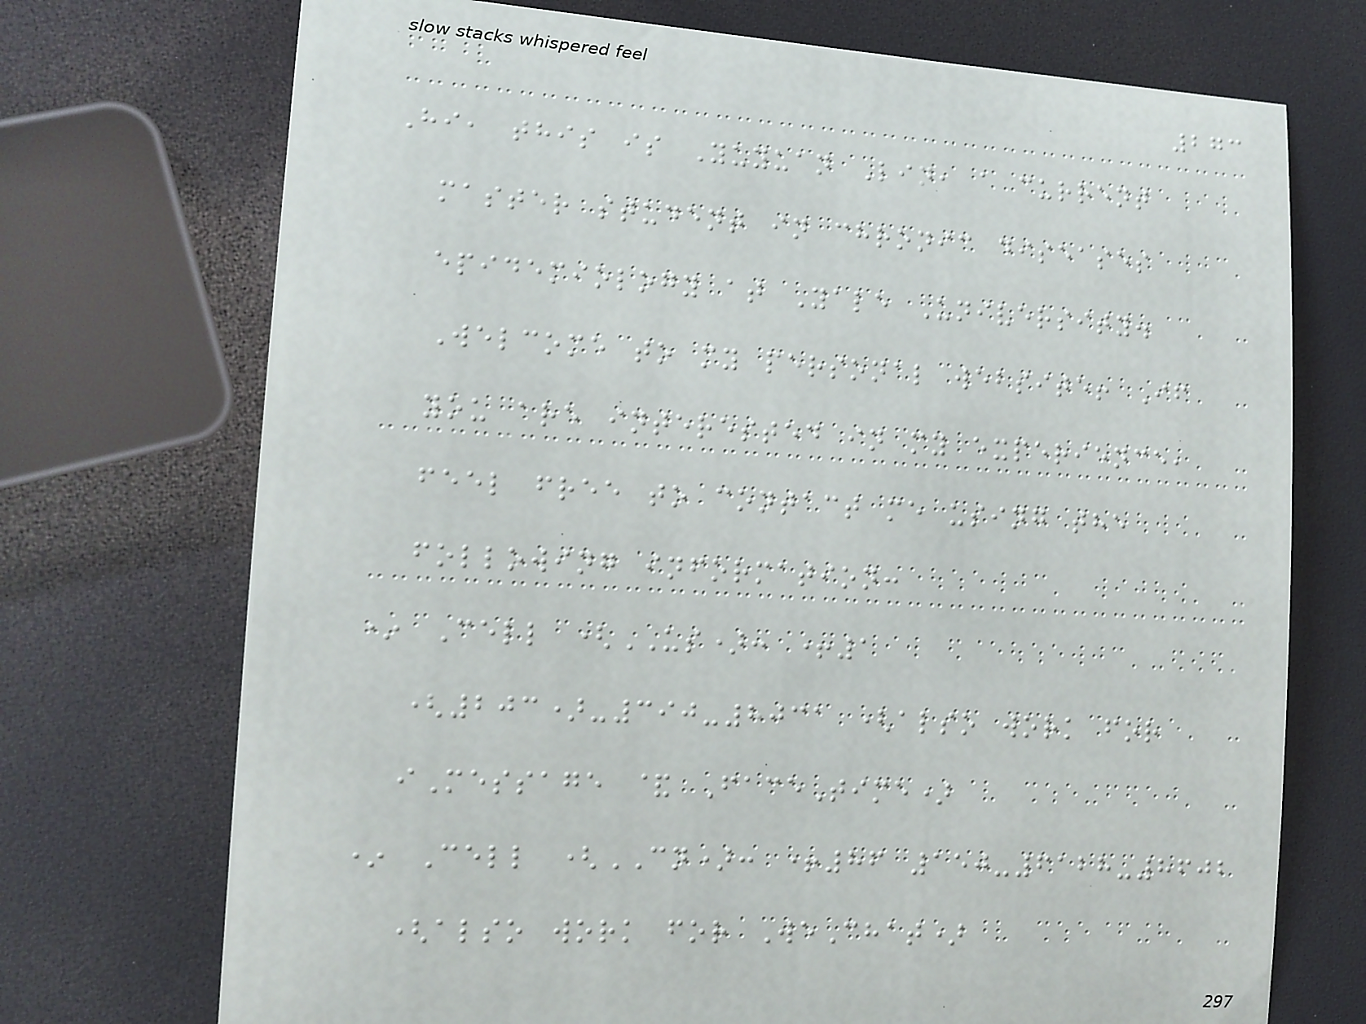273
Hi, this is Yuyuan Lin, a current
master student in chronic diseases
epidemiology at Yale University.
Welcome to my personal website! If
you are interested in my experience,
feel free to contact me using the
following information:
* Cell (US): +1
(203)-390-8031 (also work for
iMessage & FaceTime)
* Cell (CN): +86 150-6128-8602
(also work for WeChat)
